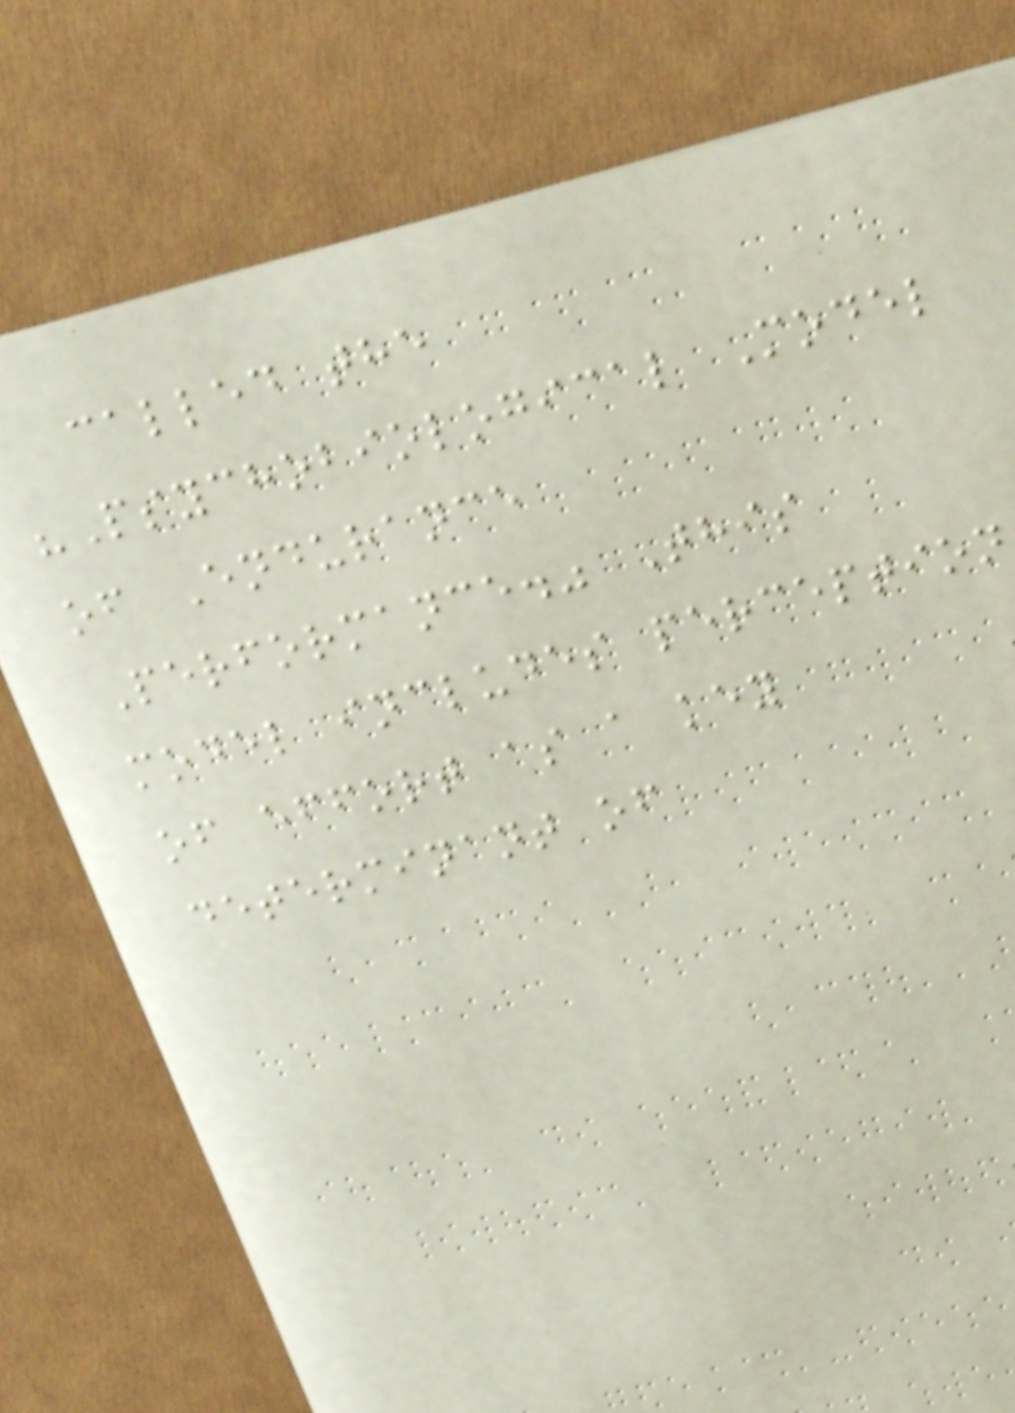called the
"Psychobiological Model
of Endurance
Performance." This
model includes perception
of effort as a key
determinant of
